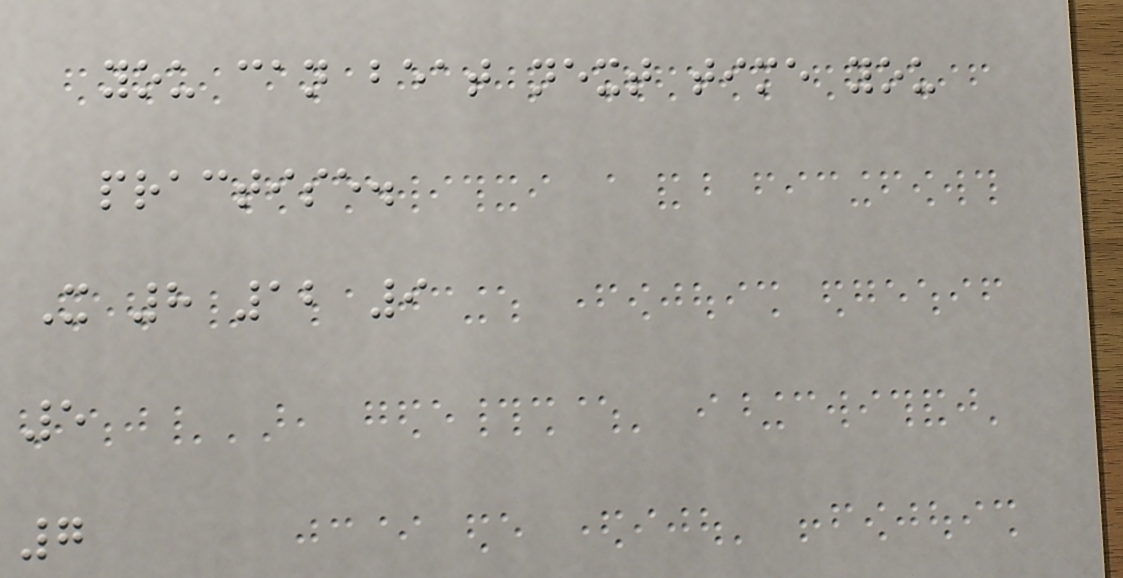you can beat next time you
practise.
X 8 12 9
5
7
